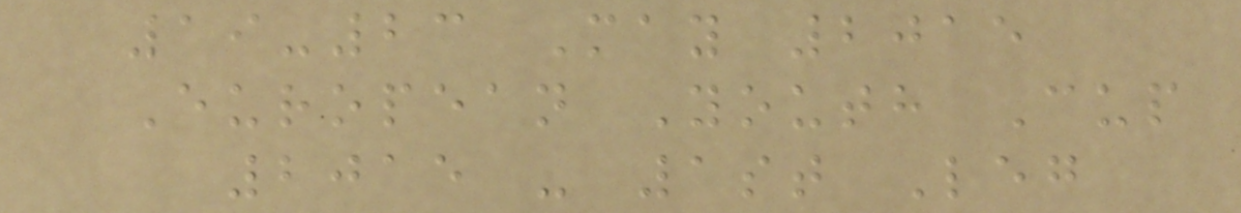19-23 May 2015
European Youth Cup
2015 - 1st Leg
